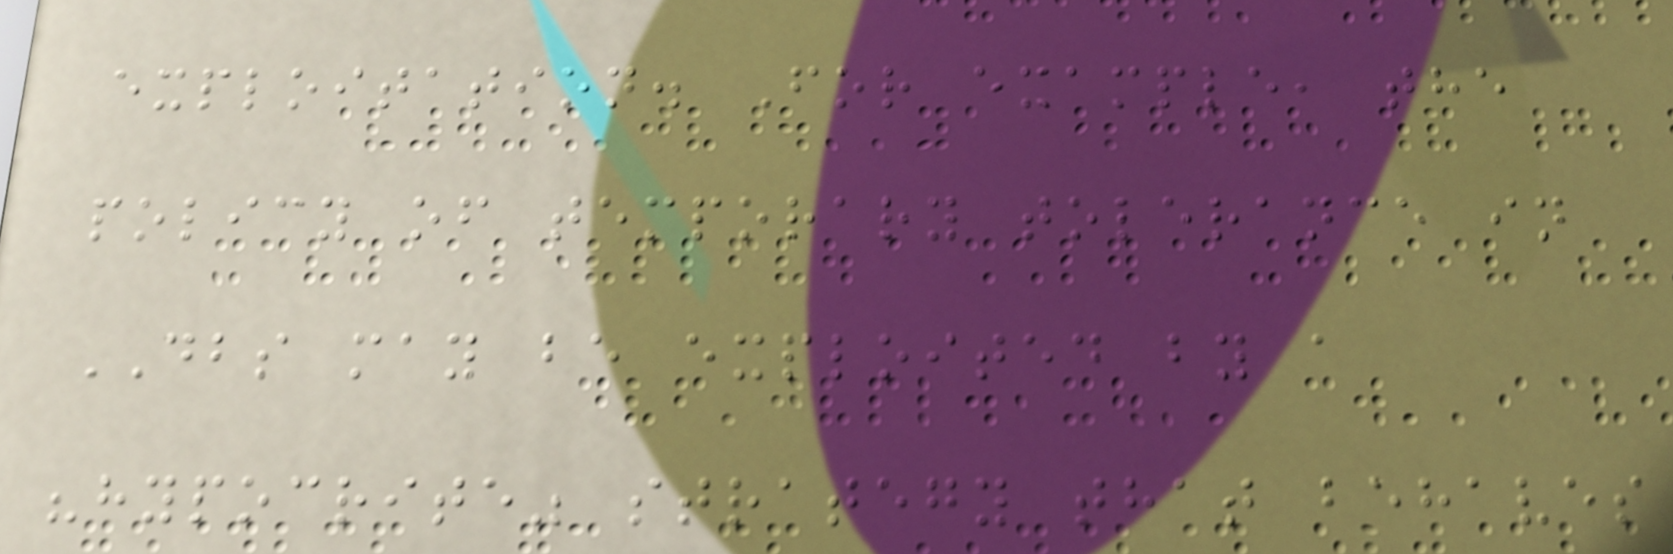exploitation. For example, the
policy of temporary tolerance in
DBS may be exploited by a
"hypocrite" strategy that behaves
